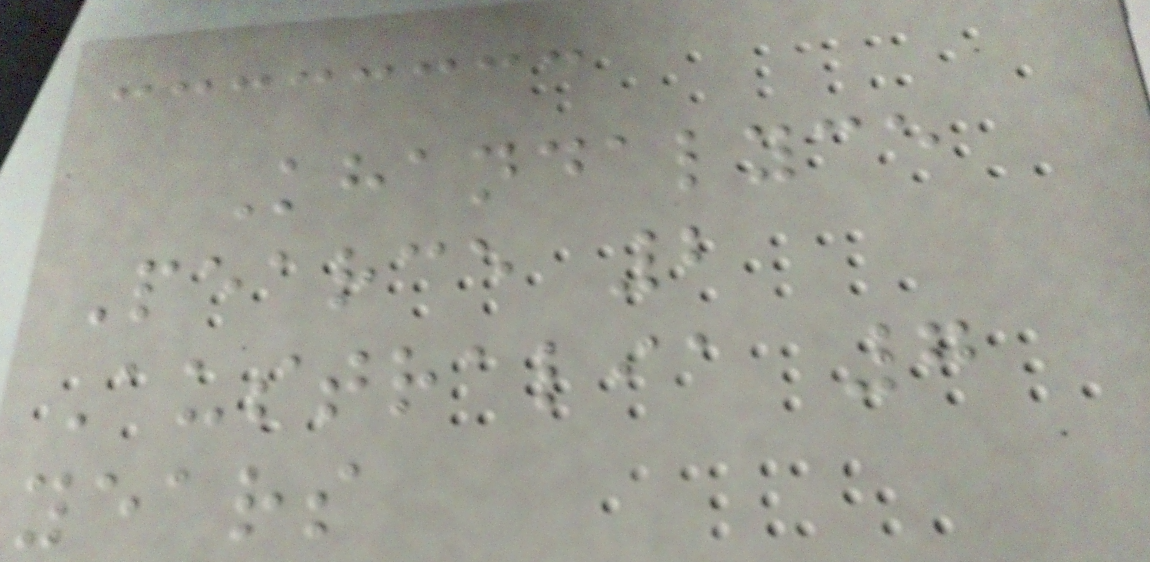Khandalyce
Pearce 2
Australia 7
years
